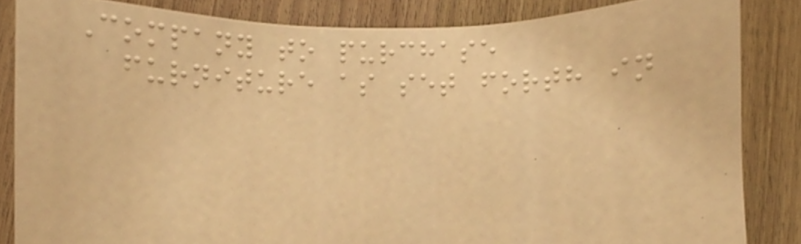Company to purchase
furniture as set forth in
